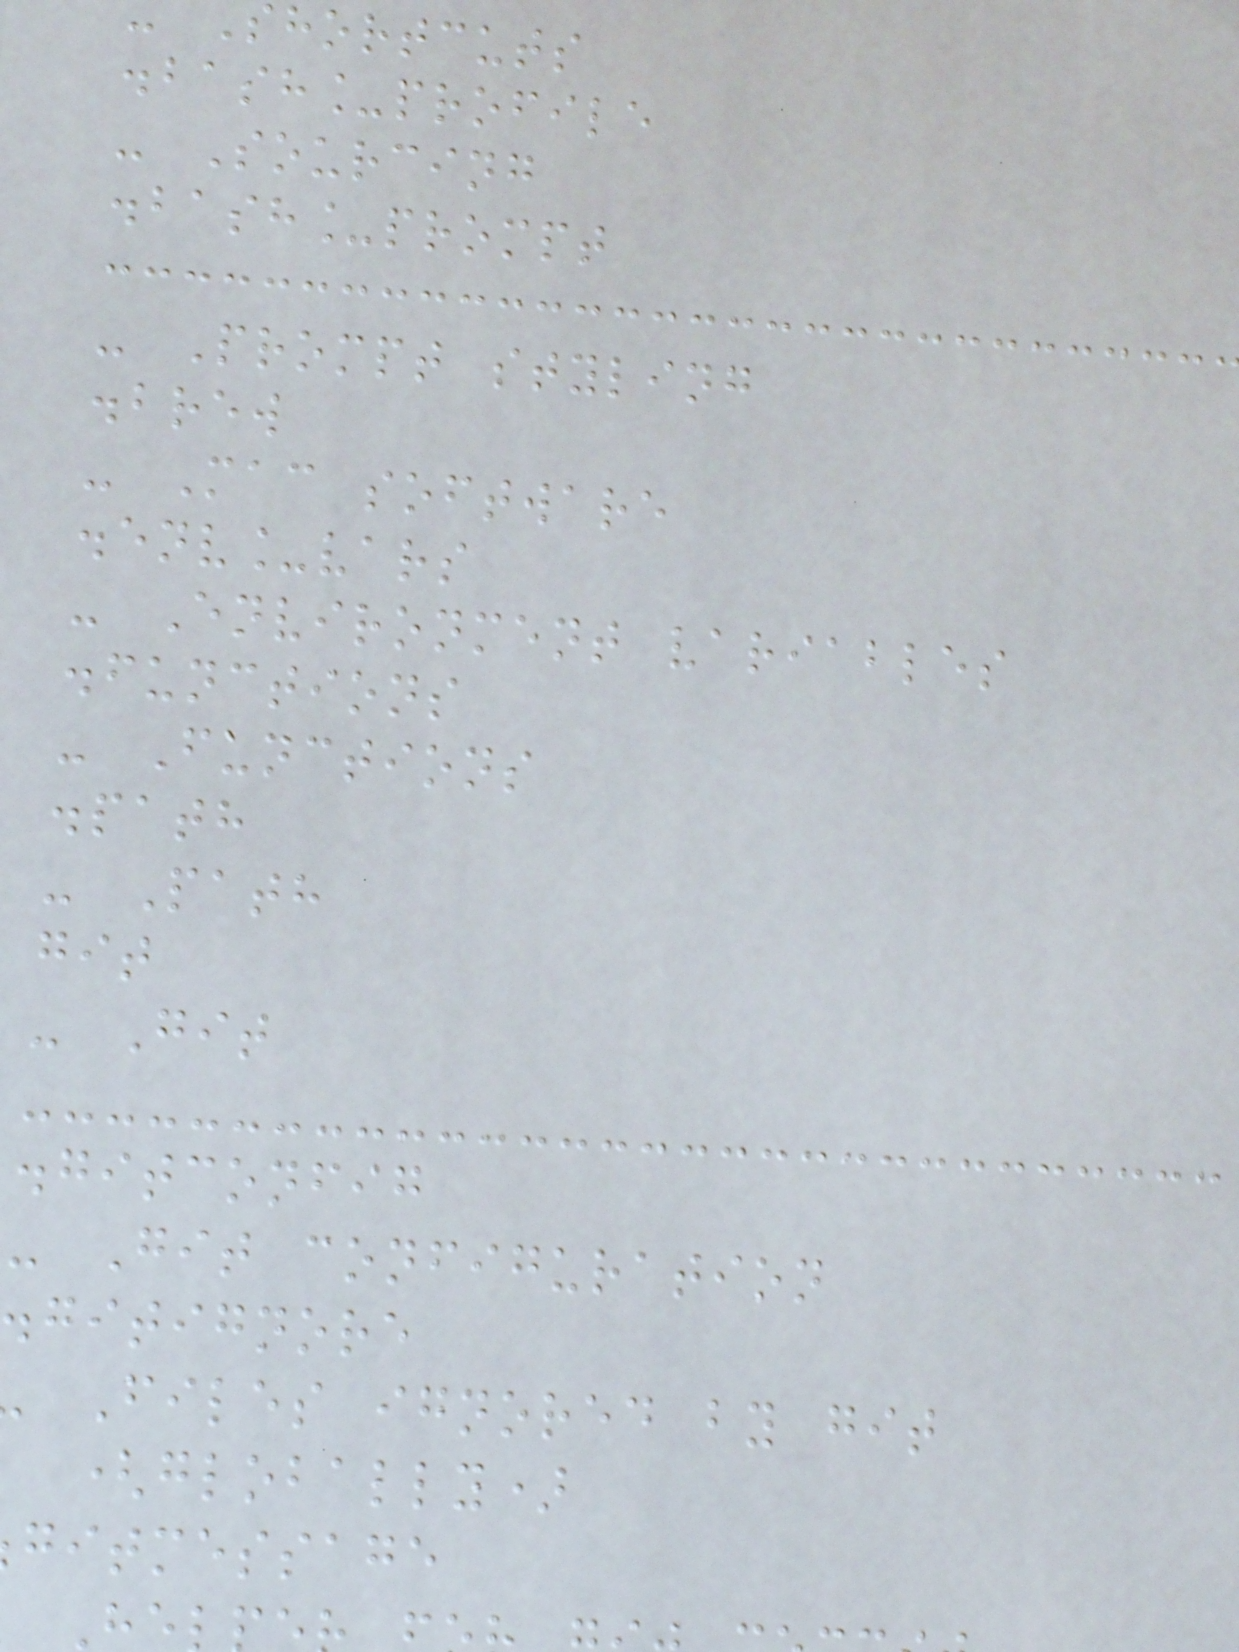hortcuts
.bash_profile
- Sourcing
.bash_prompt
- Prompt styling
.brew
- Mac software
.env_vars
- Environment variables
.functions
- Functions
.path
- Path
git
- Git
.gitconfig
- Git configuration
gitignore
Files ignored by git
(globally)
gitmessage
